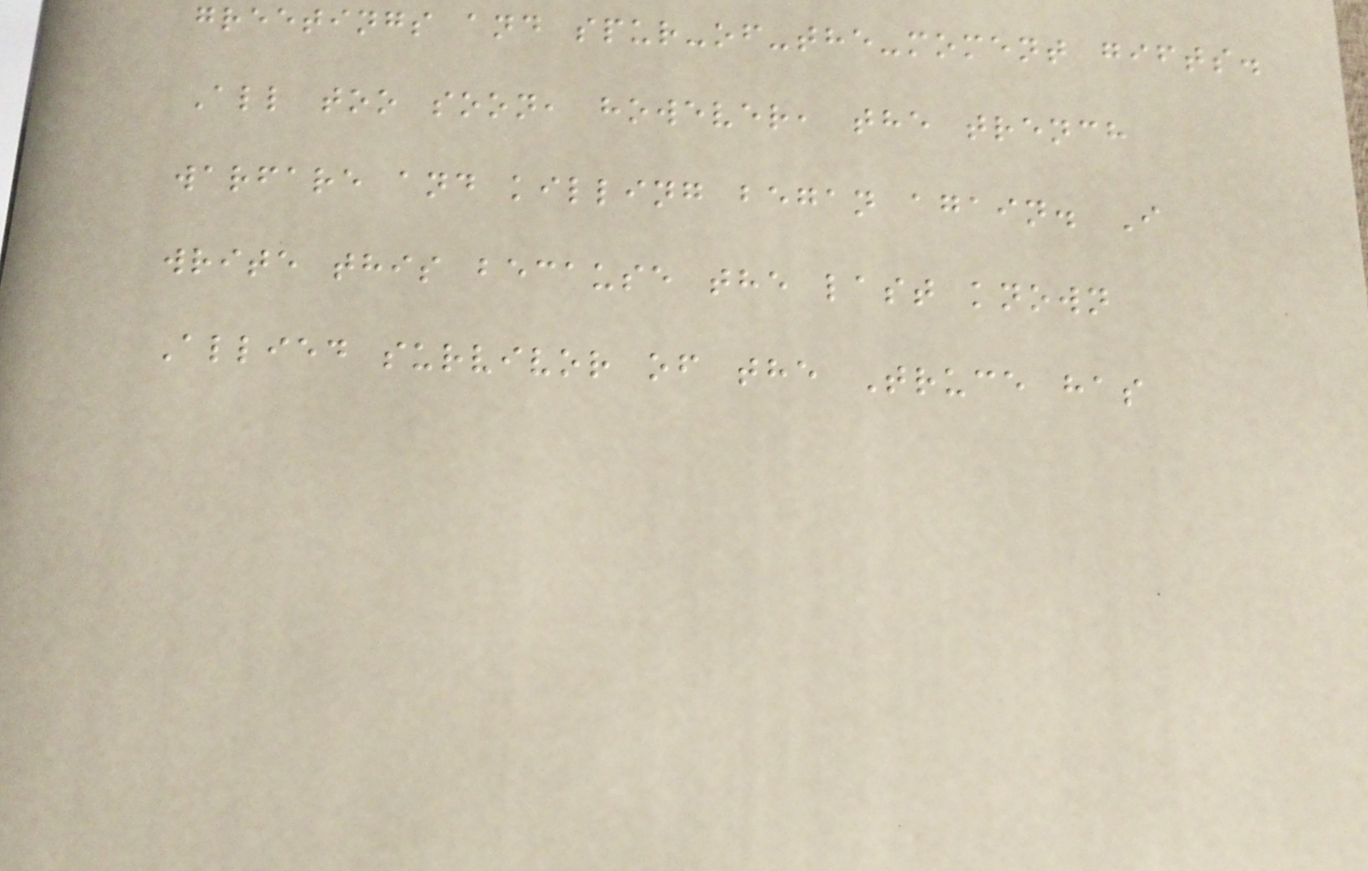greetings and spur-of-the-moment gifts.
All too soon, however, the trench
warfare and killing began again. I
write this because the last known
Allied survivor of the Truce has
